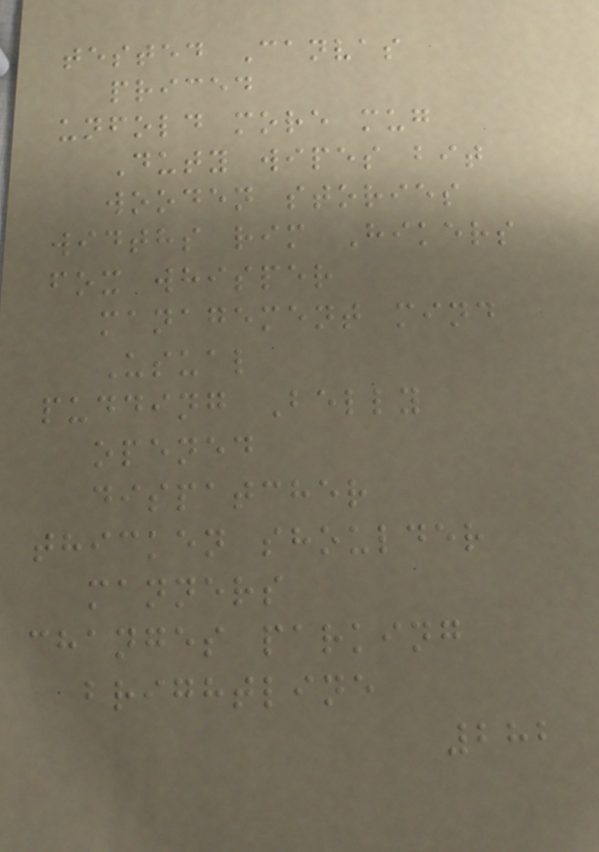tested Canvas
priced
unfold more mug
Duty wipes bit
wooden stories
widths rim Hikers
fox whisper
management mind
Usual
pudding Belly
opened
dispatcher
thicken shoulder
manners
changes parking
brightline
282
